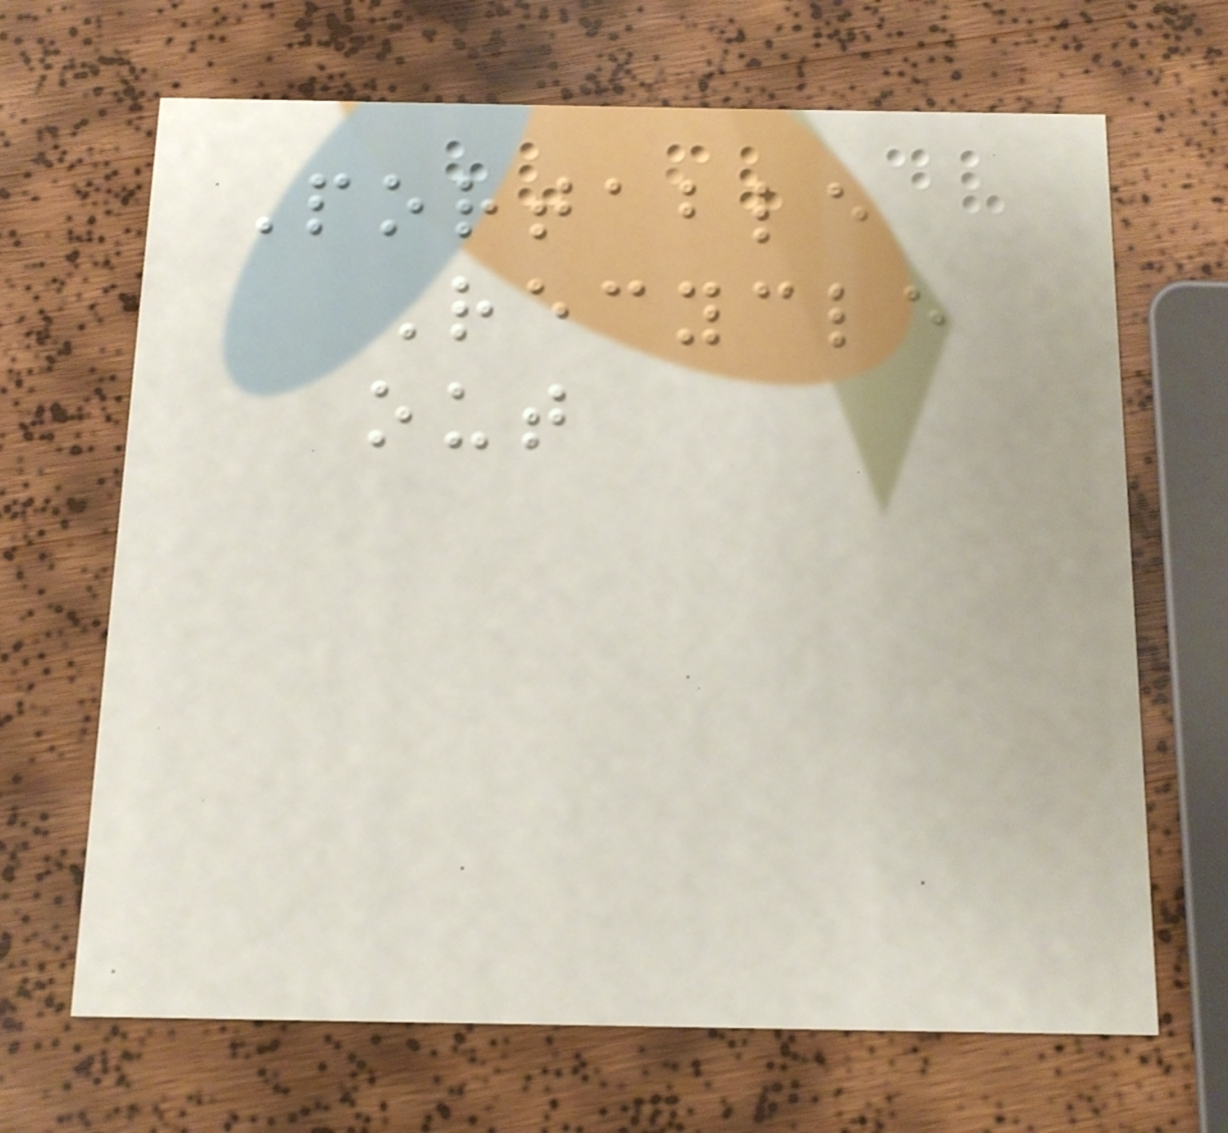Portable
Recycle
out
